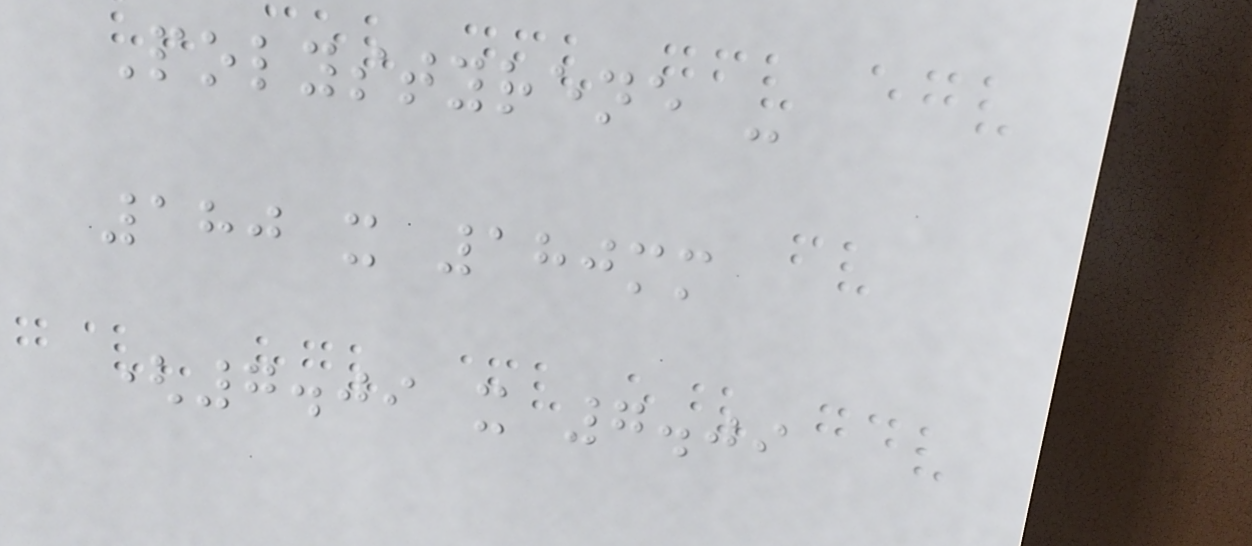Polystyrene -
180 x 180mm
(7.09 x 7.09
